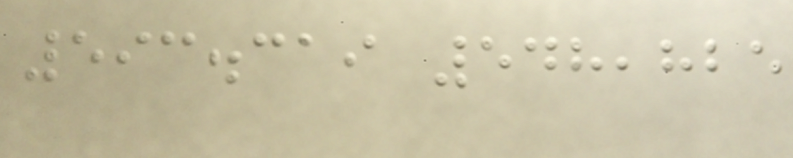593.319 548,825
